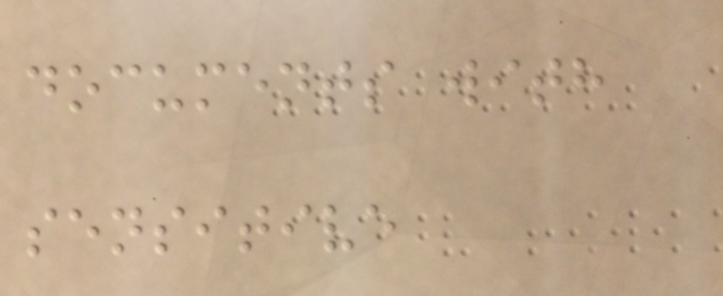documents with
sensitive
